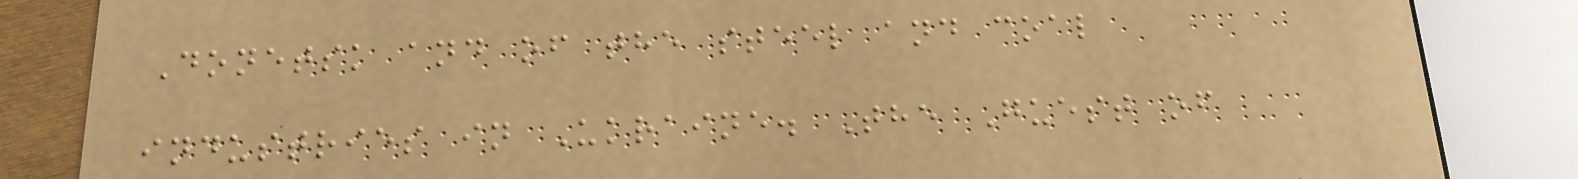Donetsk and of the steel and coal
industries in Ukraine. The Guest of
